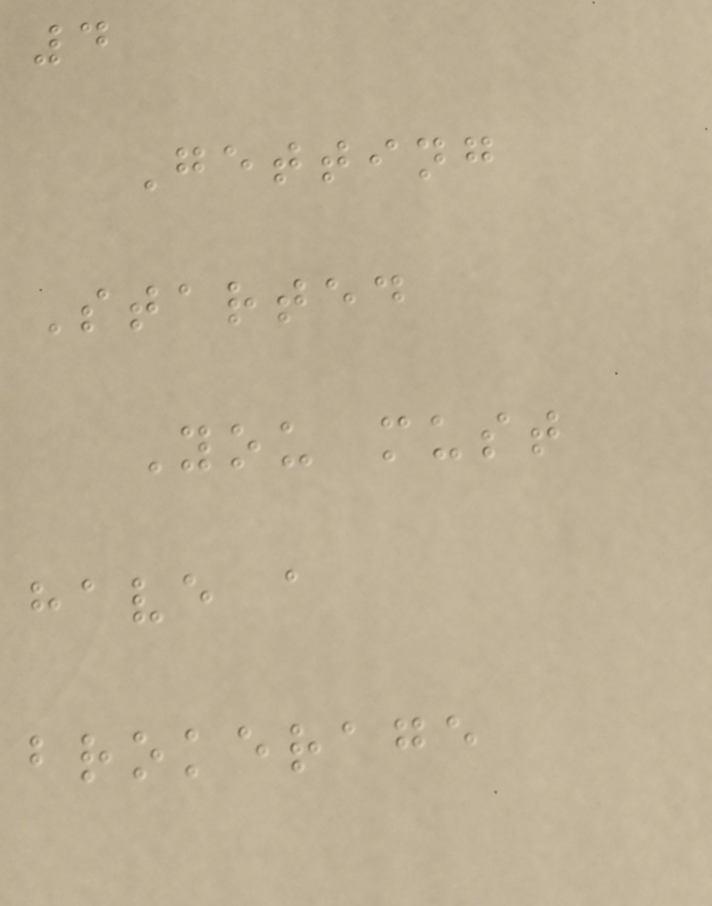4
Getting
Started
You must
have a
brokerage
